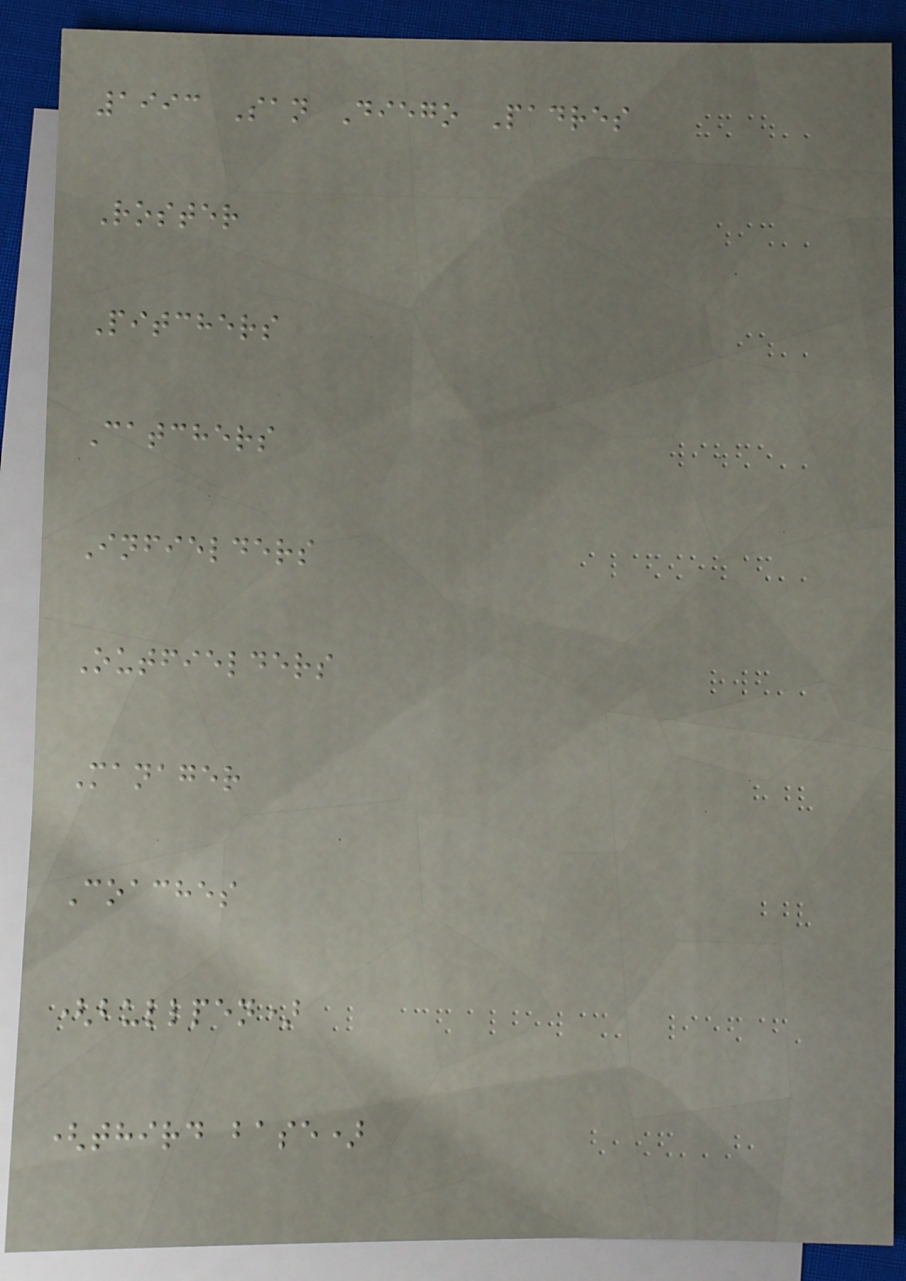1993 San Diego Padres
Roster
Pitchers
Catchers
Infielders
Outfielders
Manager
Coaches
(bullpen)
(third base)
